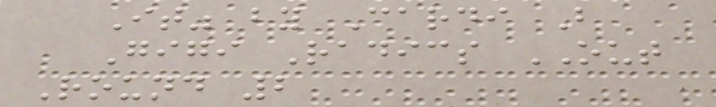It" by Cardi B
Gigi Radics OUT
Round 2
